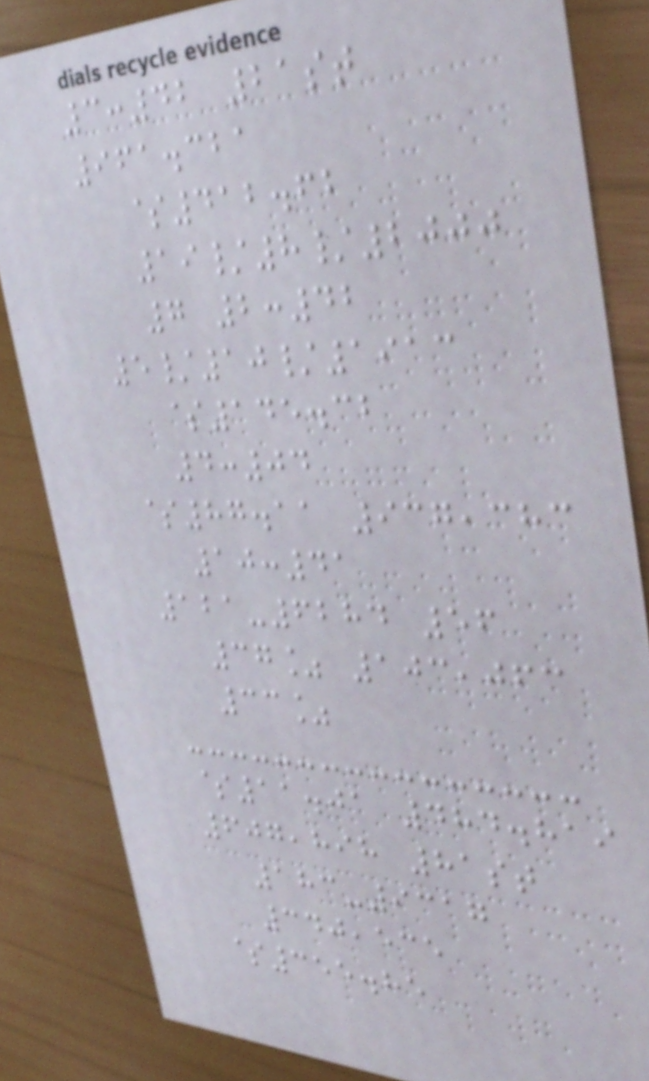3:42 21st
961.321
$412.62
19/8/2000
7 2:42
5/10/1913
$145.32
4:04
$87.11 937,383
10:41
121-6284 56
37% 103,063
33%
$11.01 484.819
607,898 81st
183-9317
340,535
$355.85
